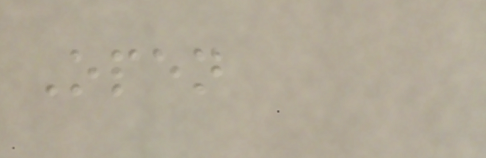Open
